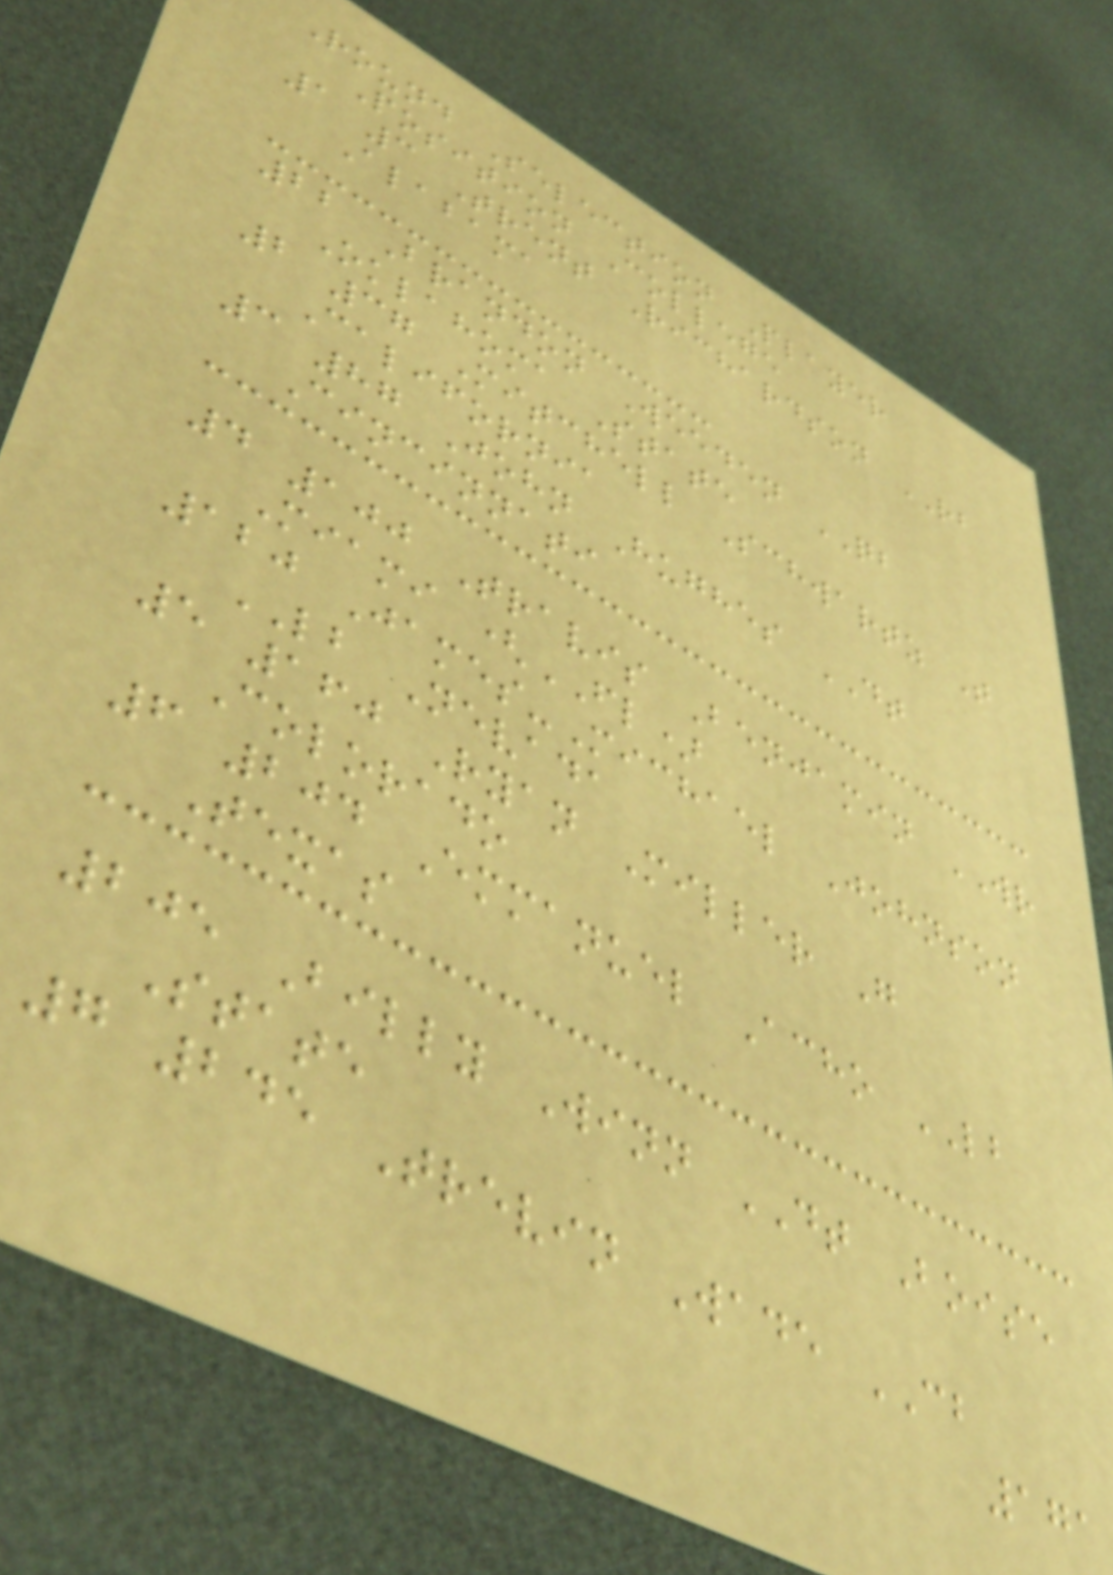Round Selection Player
Position College
1 3 Trent Richardson RB
Alabama
22 Brandon Weeden QB
Oklahoma State
2 37 Mitchell Schwartz T
California
3 87 John Hughes DT
Cincinnati
4 100 Travis Benjamin WR
Miami (FL)
120 James-Michael Johnson
LB Nevada
5 160 Ryan Miller G
Colorado
6 204 Emmanuel Acho LB
Texas
205 Billy Winn DT Boise
State
7 245 Trevin Wade CB
171
